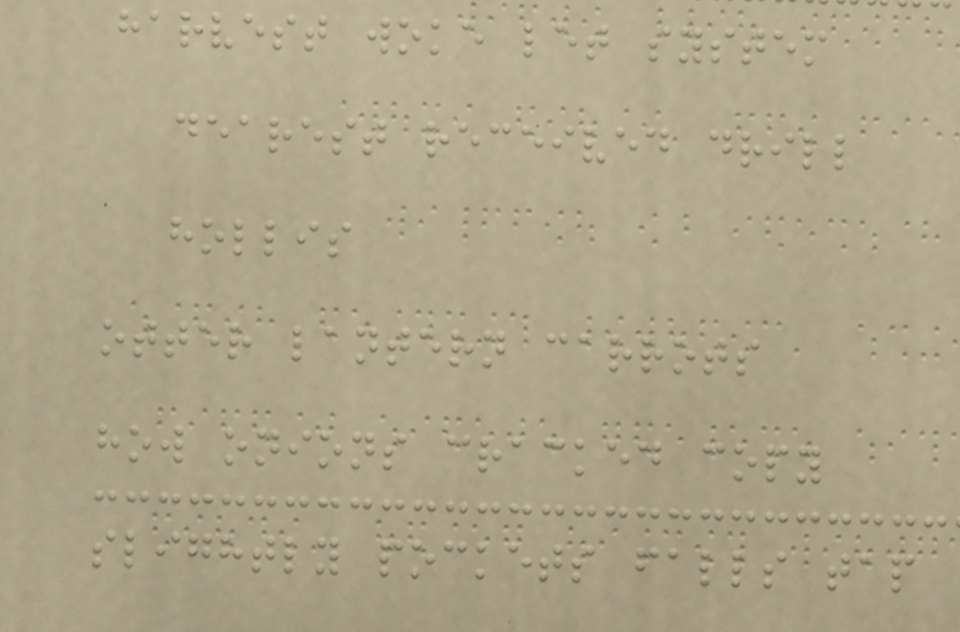harvest woke let system
dearest received drill
hollis
otter lantern carrots
how onions cracked copy
slightly pockets falls tap
